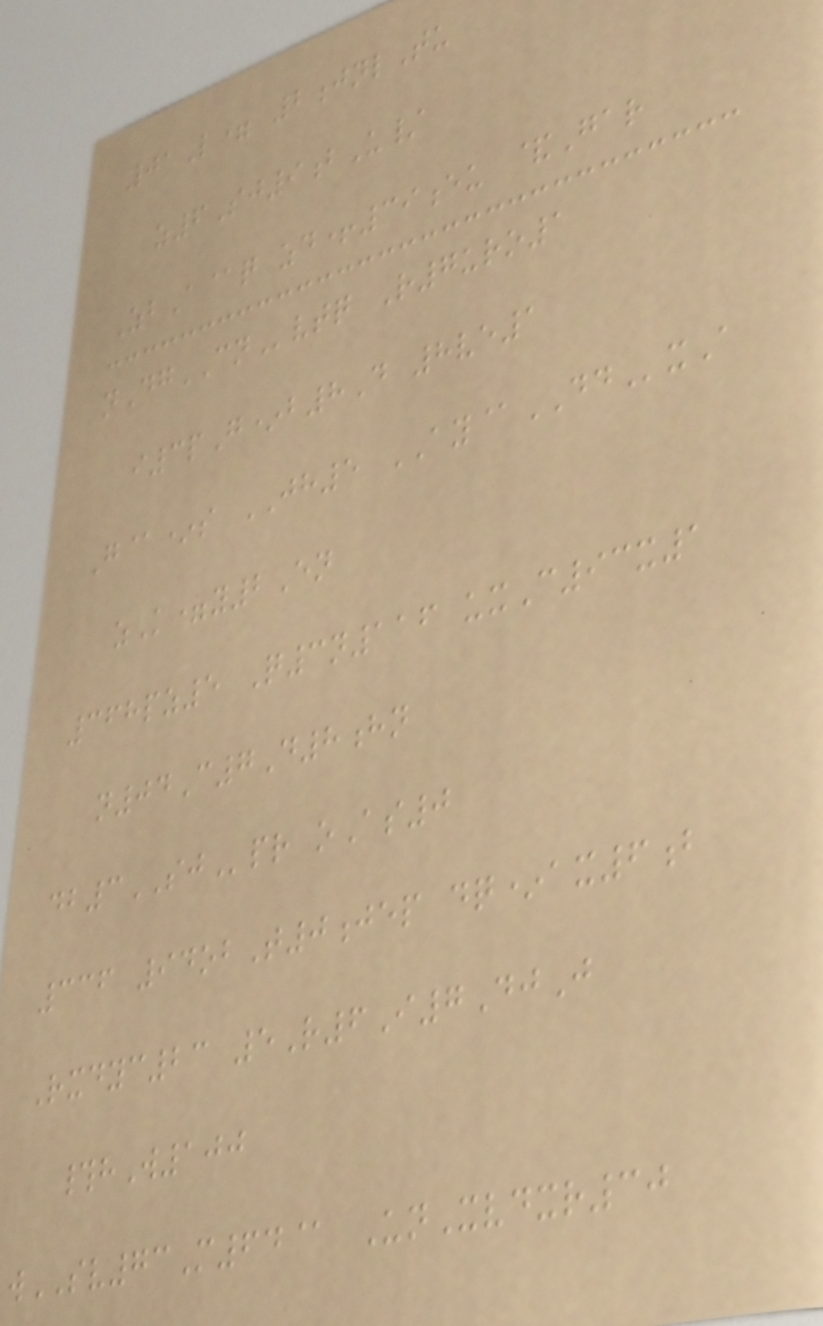01L= 2jnlTu
z6Sj9bU/
ZbA@q zd+39eu &Gar
nDgCNvtq R7uro1
i3pG*b8D 8ve1
G@*s JH5 AY@DDxA
zK=y2En
368pz5 Q3n116 uxC93x1
n04C7D8hn
db3SJpr oAs0
336 94obT0jep dq*ax6b
Rxdyc23 5R6I7DjJ
#hW100
wSV73M64@ UnXvdxr30
